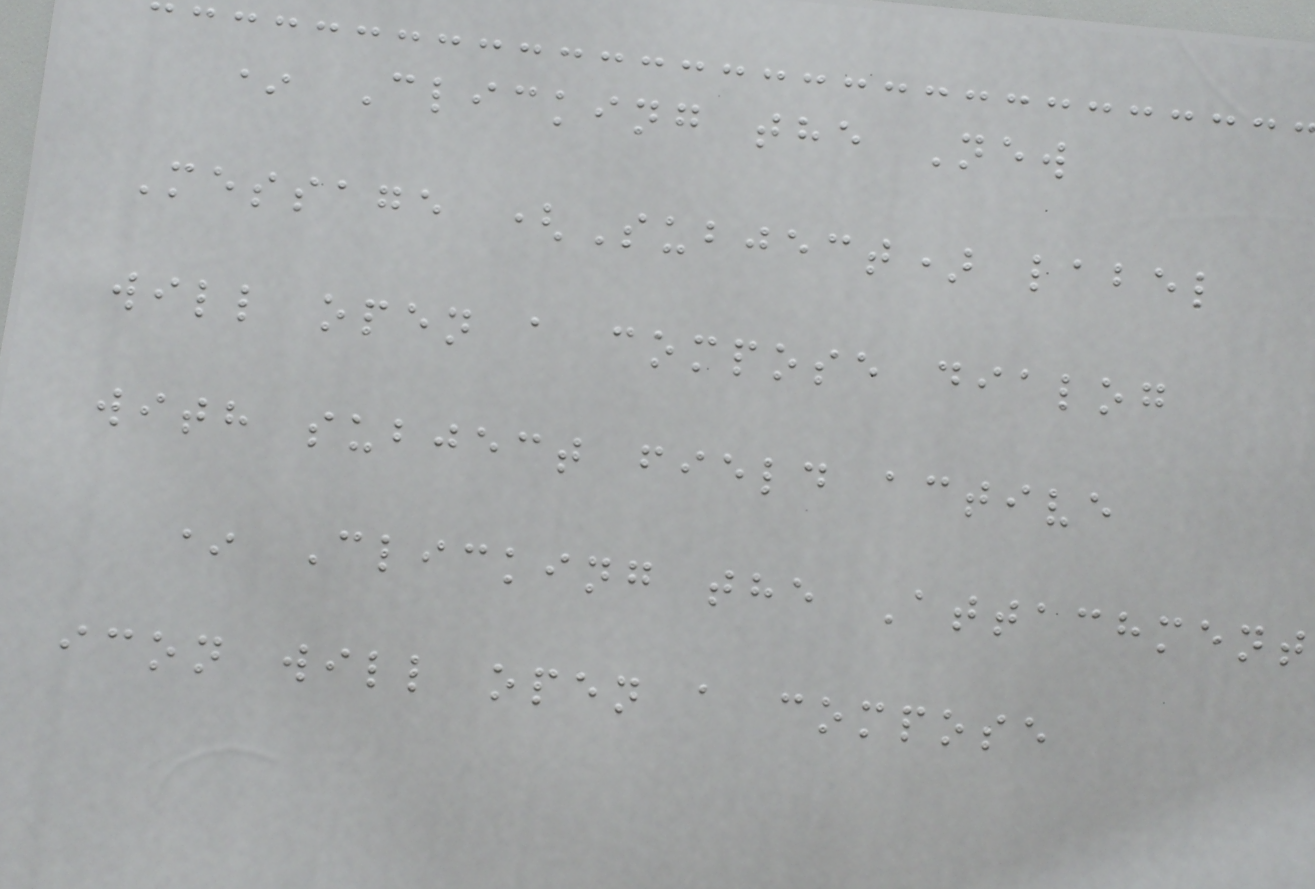* Clicking the New
Message (Subject) label
will open a compose dialog
with subject field active
* Clicking the Attachment
icon will open a compose
